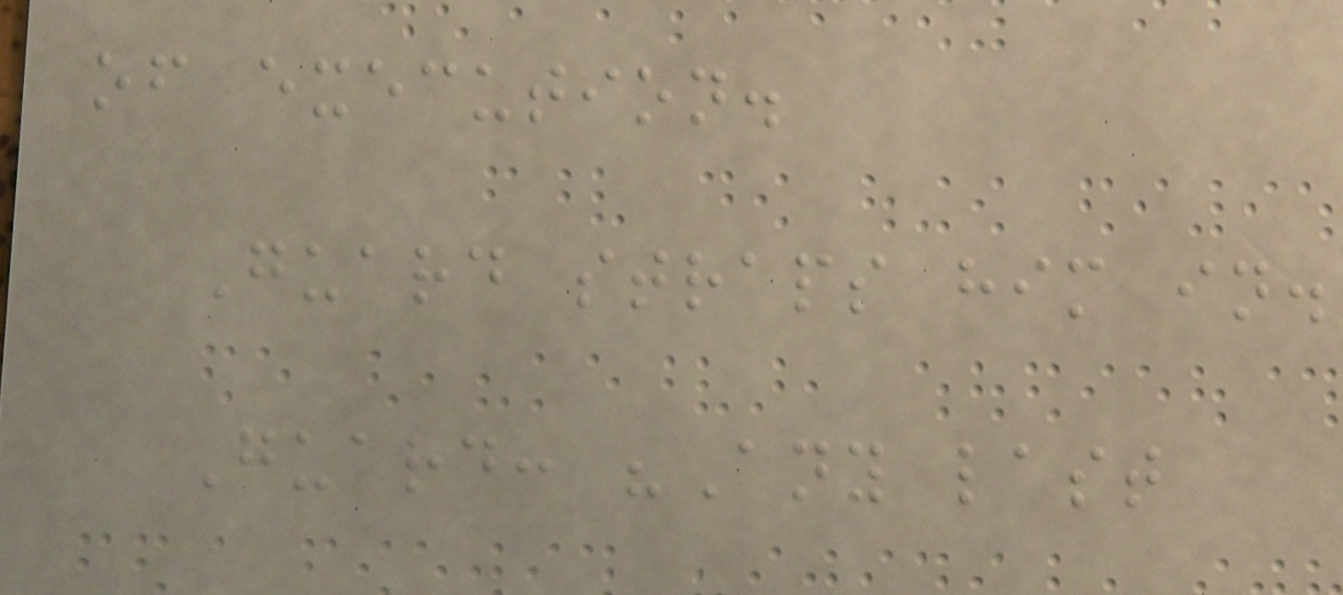of execution.
Guard straps him in.
Guard: "Any last
